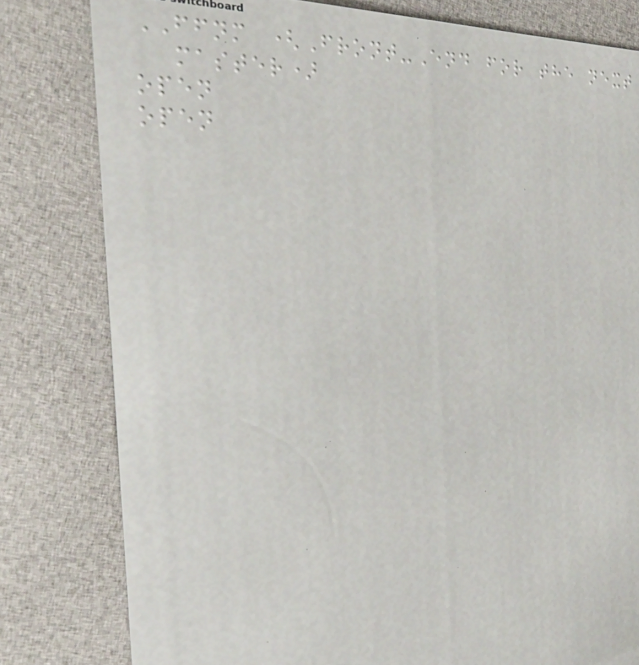FFNM (Front-End for the next
master)
open
open
